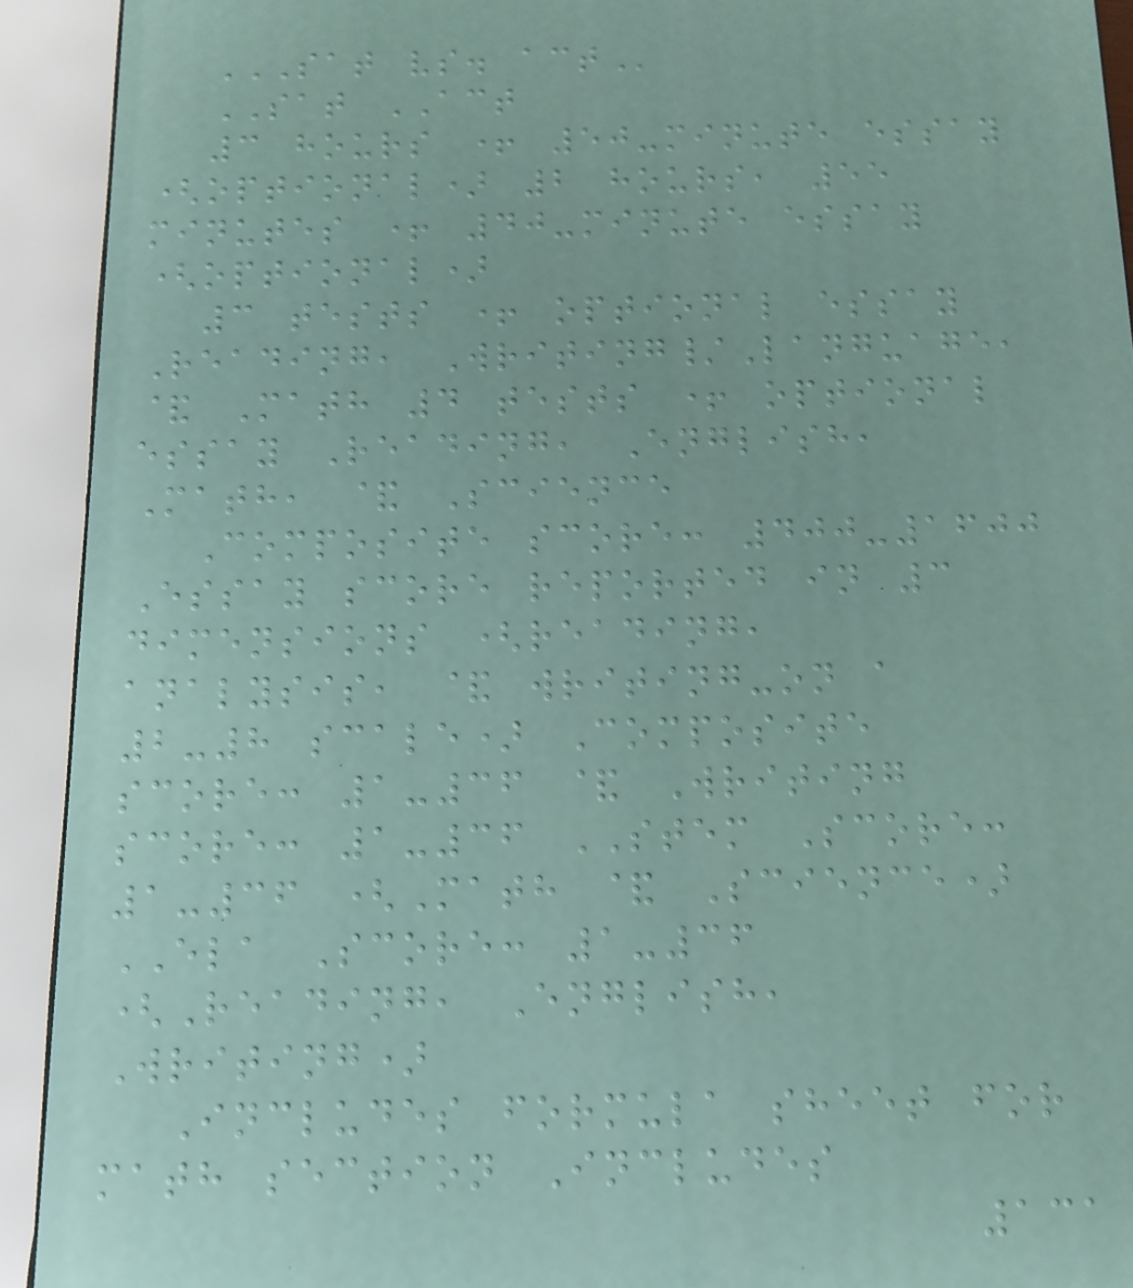SAT VS. ACT
SAT ACT
3 hours + 50-minute essay
(optional) 2 hours, 55
minutes + 40-minute essay
(optional)
3 tests + optional essay
Reading, Writing/Language,
& Math 4 tests + optional
essay Reading, English,
Math, & Science
Composite score: 400-1600
Essay score reported in 3
dimensions (reading,
analysis, & writing-on a
2-8 scale) Composite
score: 1-36 & Writing
score: 1-36 STEM Score:
1-36 (Math & Science)
ELA Score: 1-36
(Reading, English,
Writing)
Includes formula sheet for
math section Includes
131
